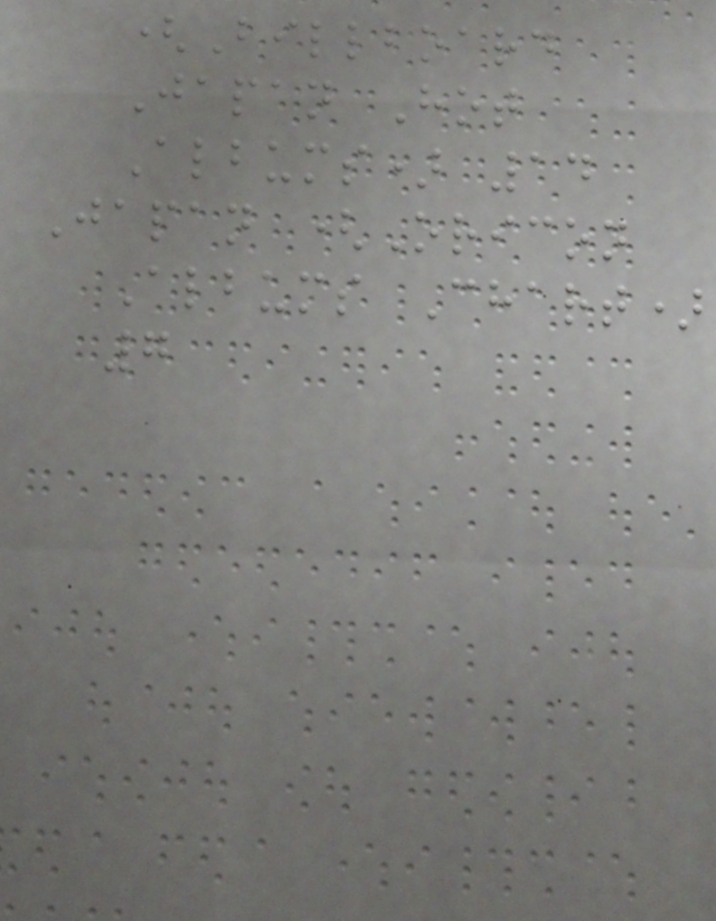(Billboard
Japan Hot
Albums) 14
Japan (Oricon
Albums Chart)
7
